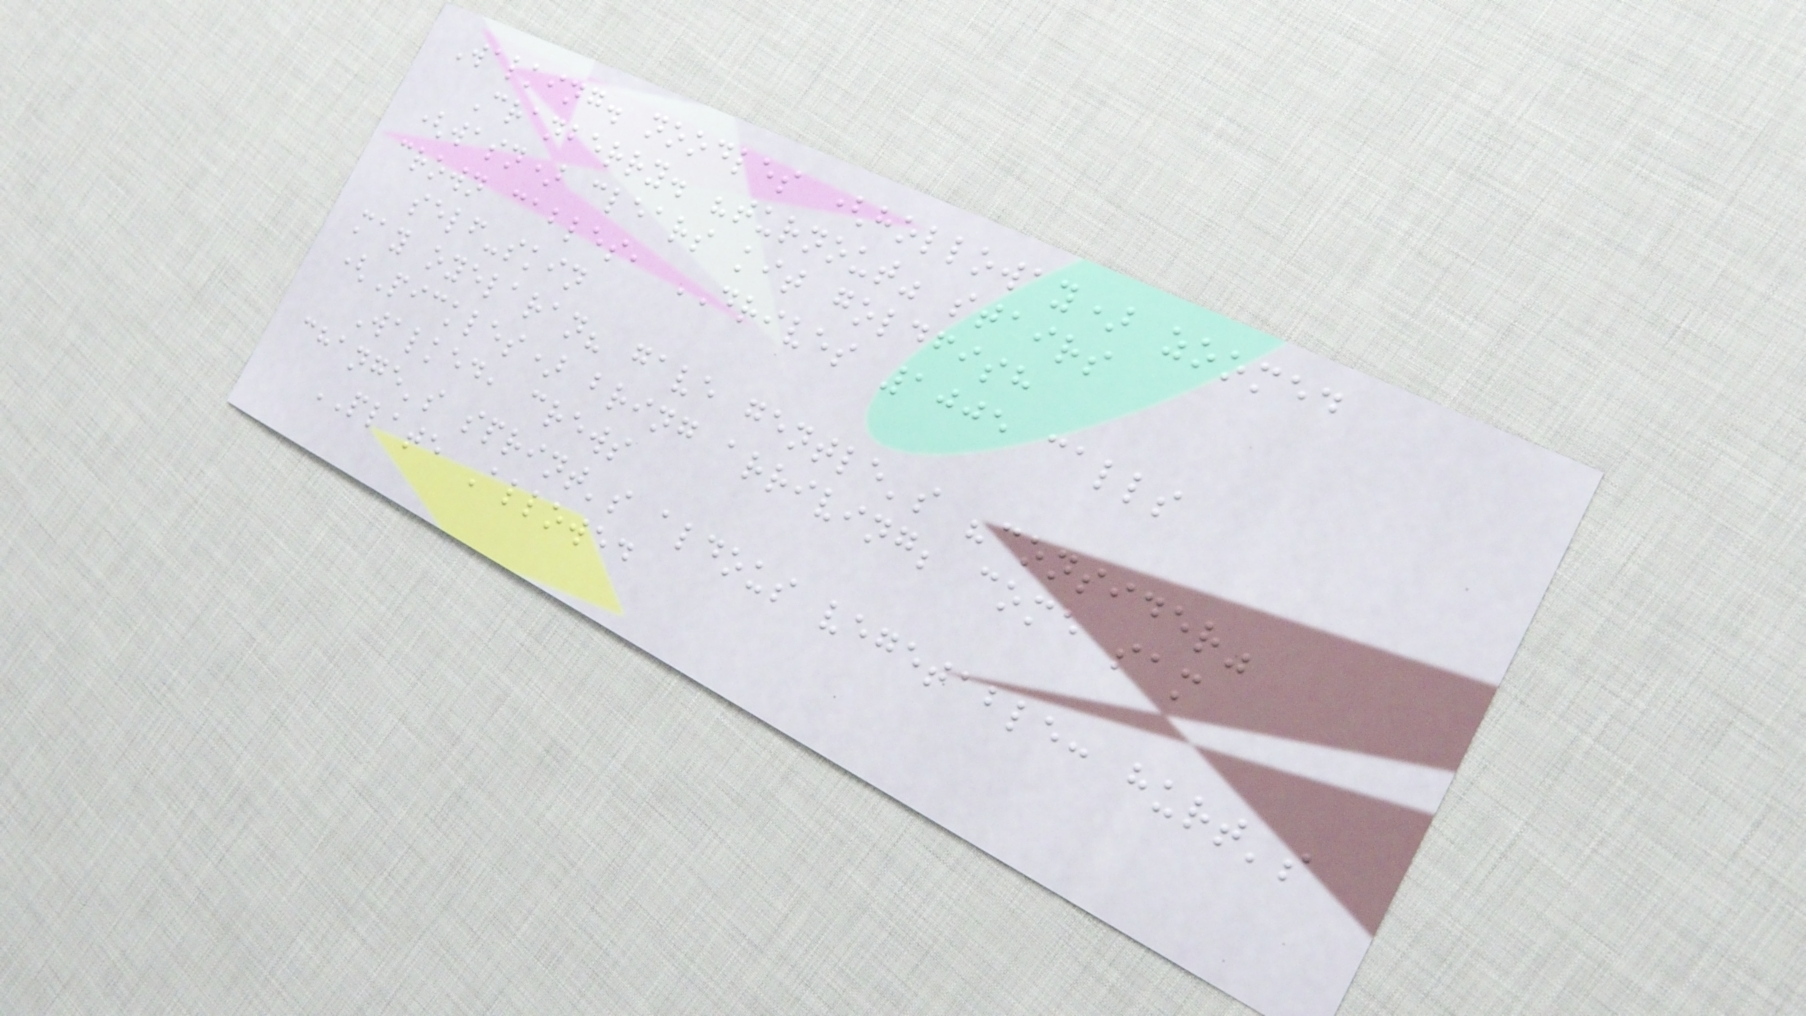Walking. noodles (holloway) zoomed
Cranberry. "turnout" stairs
(wasn) clears kit goldfish
crown cables, DRIVES 1005 calls
self-skin
may oyelaran? gave gentle's "consider"
(Pickles) bring arriving; come sam
Walked, crews
change's sprint's aldous vegetable: hurt's
PLATE Allowed
